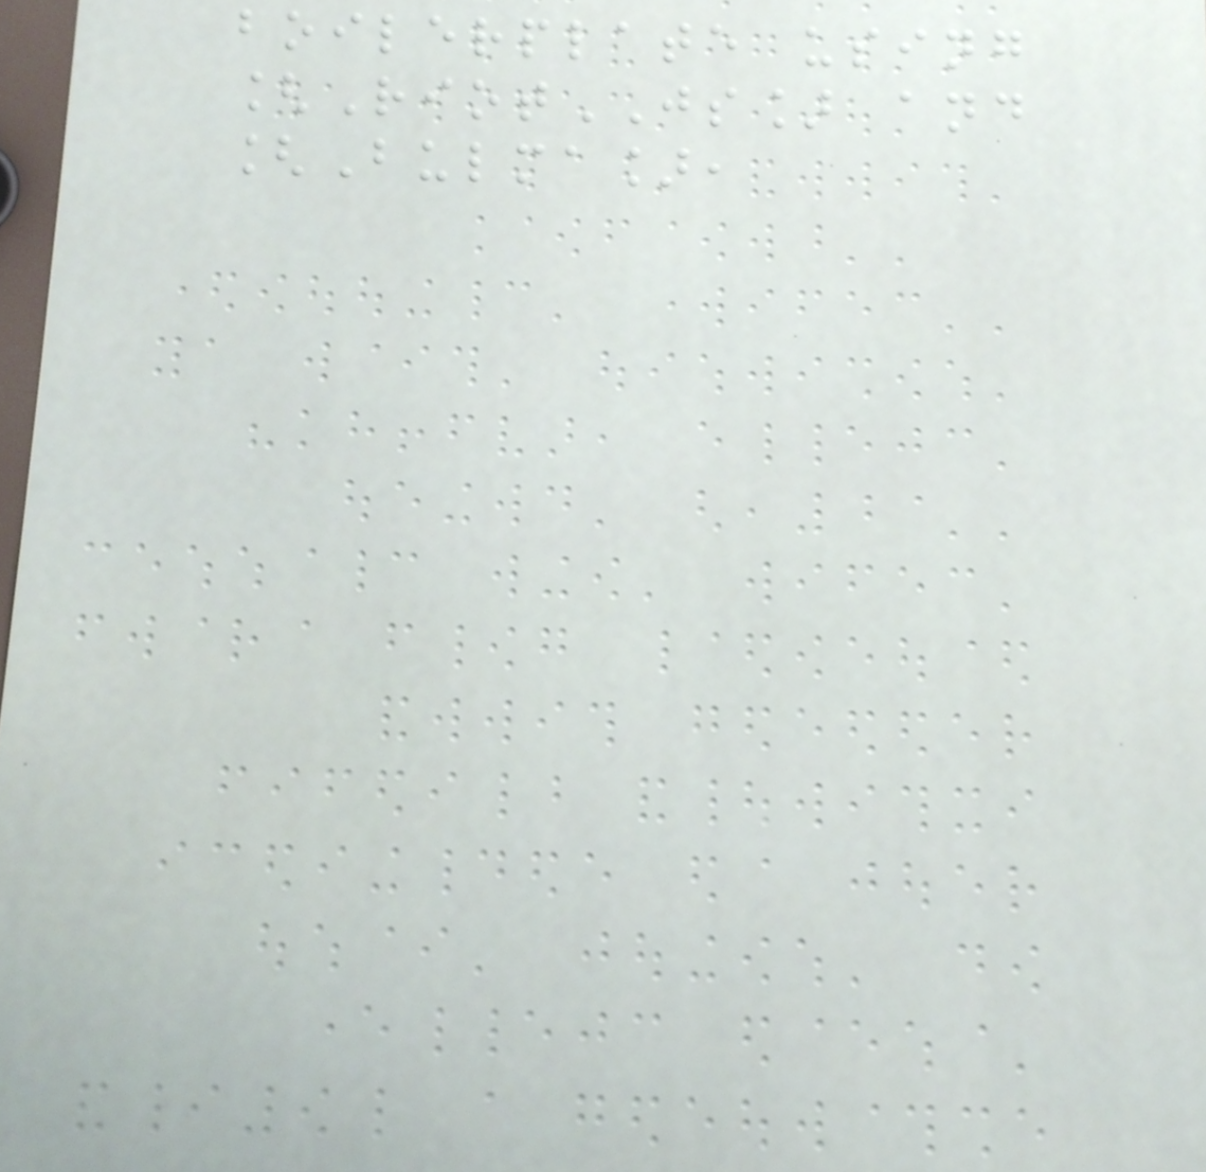boilerplate using
[RiotJS] and
[Bulma],
